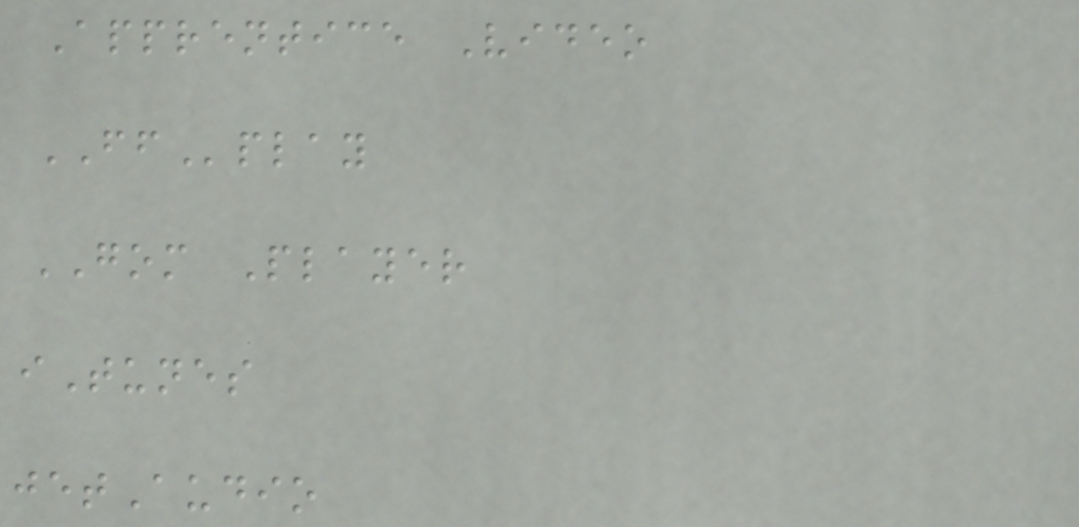Apprentice Video
FFplay
GOM Player
iTunes
jetAudio
